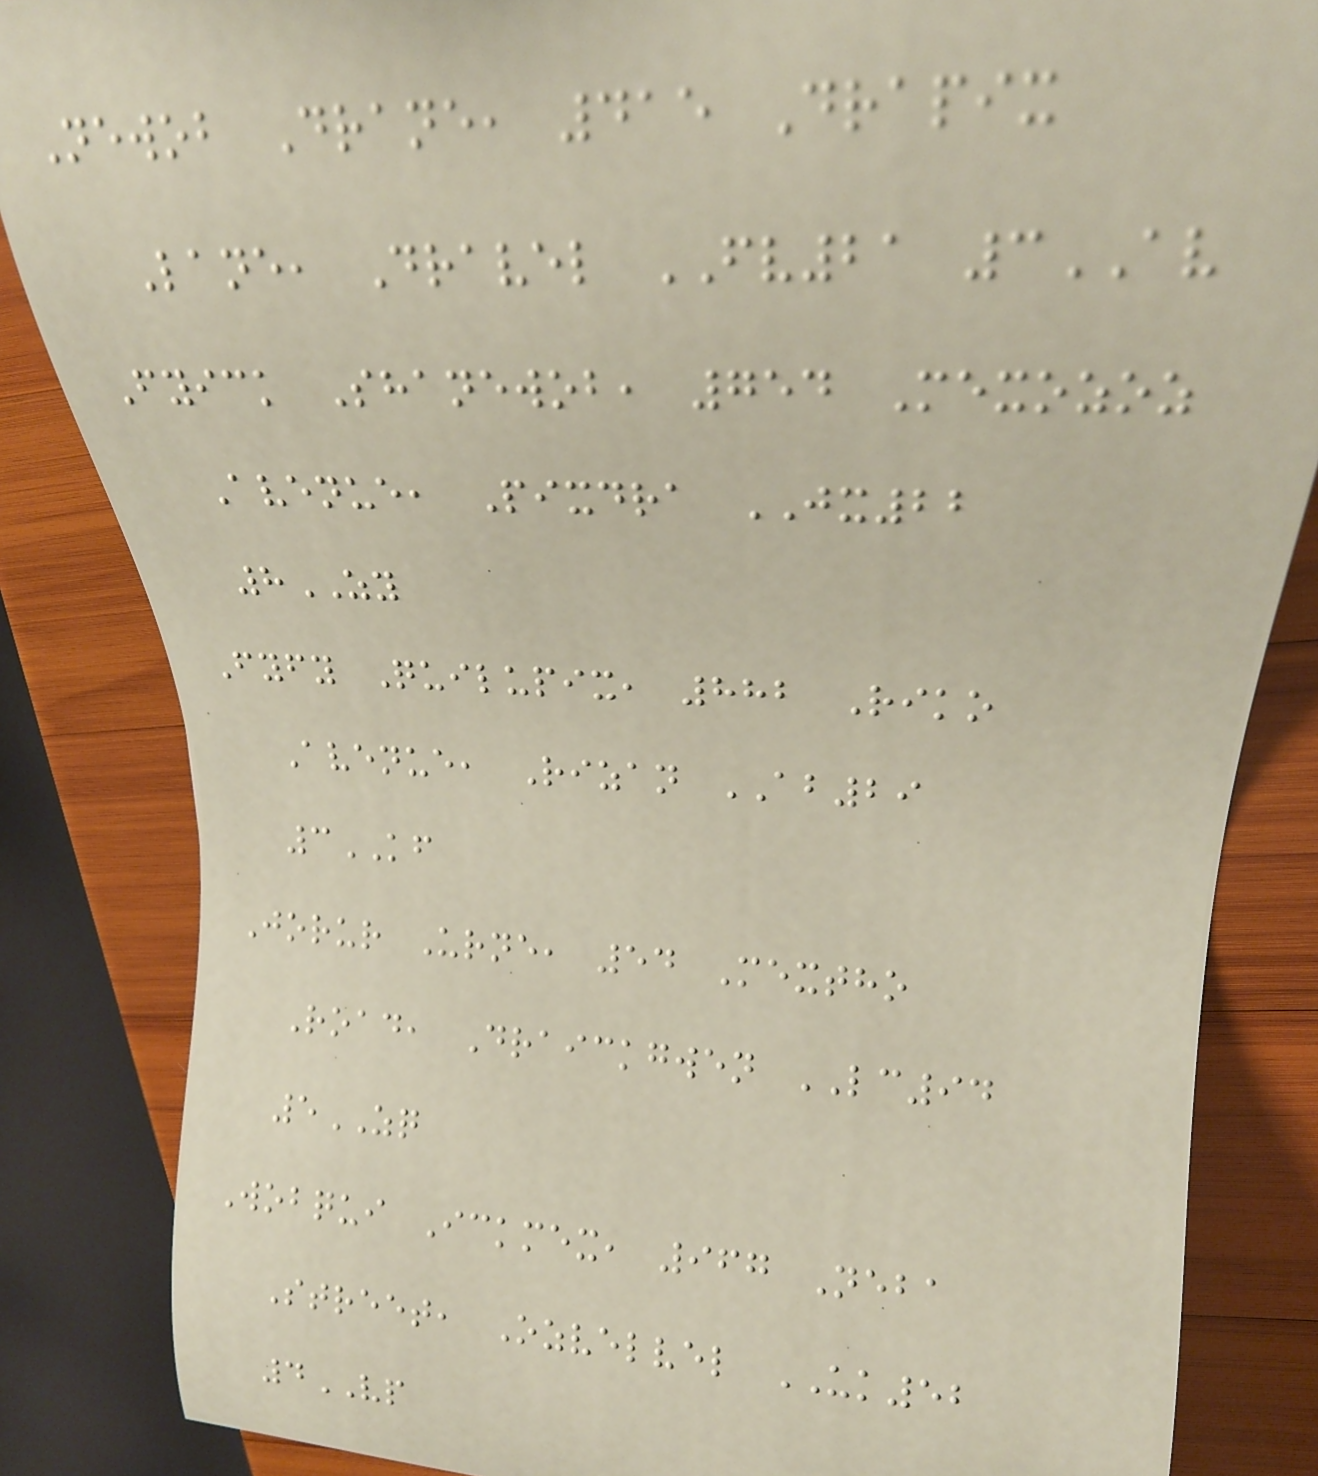Newob Drane, 415 Drapix
Lane, Dravel FV21 3AV
Fyick Shanewob, 754 Mexozoz
Avenue, Pixdra JX22
8ZY
Fyfy Quilupix, 882 Riko
Avenue, Rizan AB29
3KF
Jorur Urne, 54 Mextho
Road, Draickgwen LC94
5ZQ
Wobqui Ickmex, 967 Neba
Street, Ozvelvel UK52
4VP
